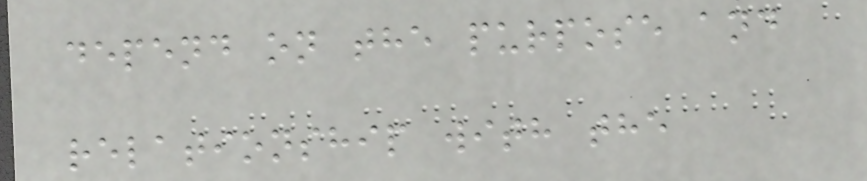depend on the purpose and
relationship with the
